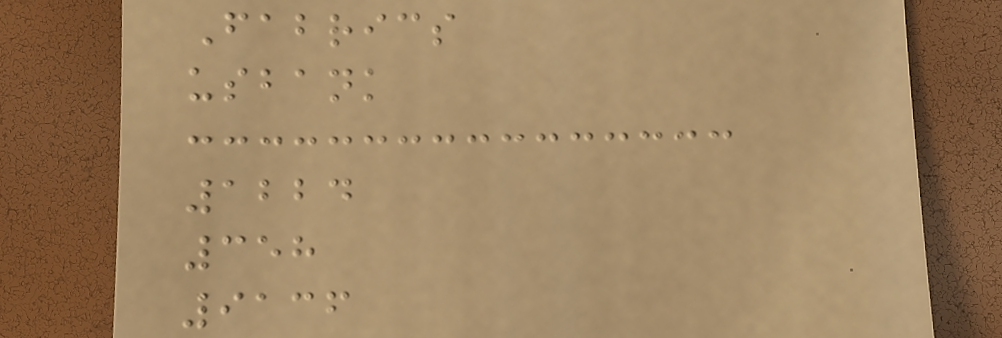Fabrics
usbank
1224
358
9136
